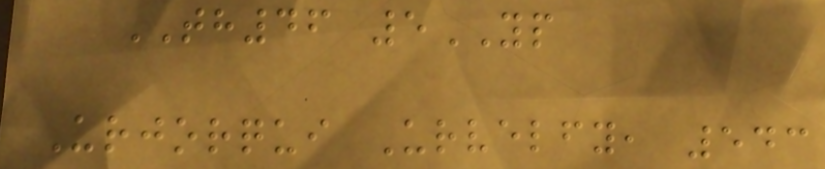TH46 5YP
Urjorqui Urvelfy, 543
